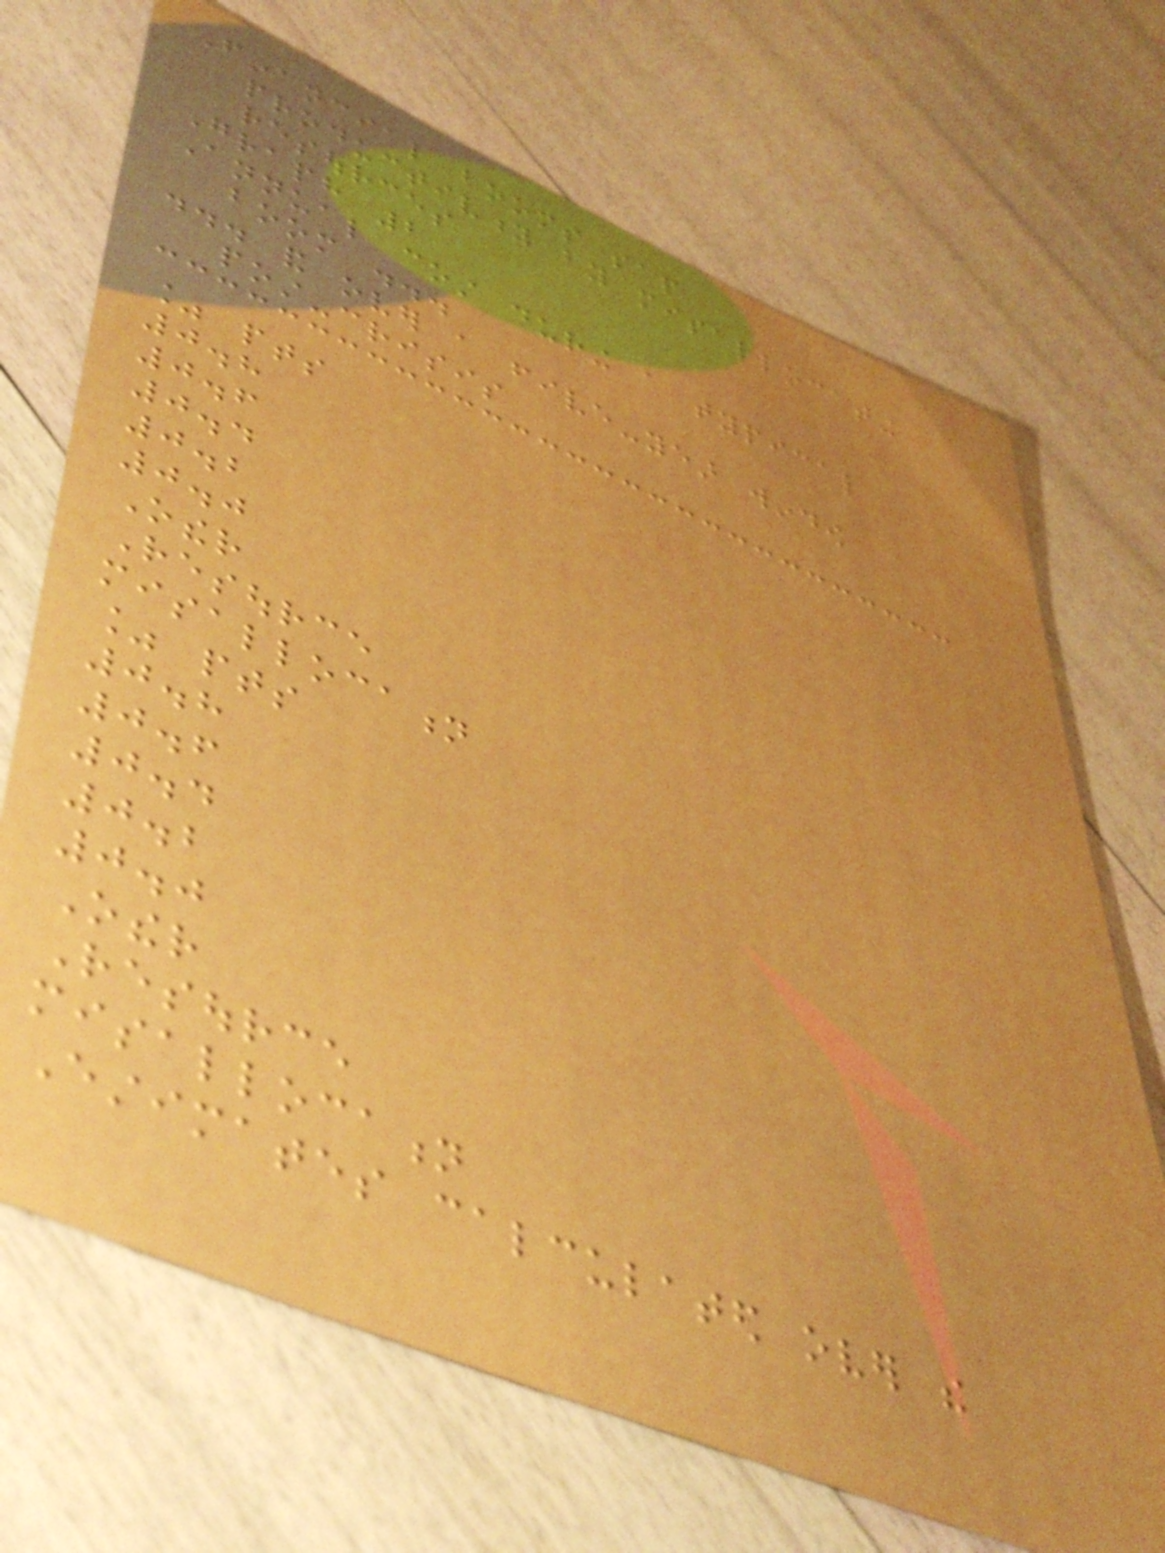Financial booms sap
productivity by misallocating
resources
Graph 2
Annual cost during a typical
boom ...
... and over a five-year window
post-crisis
% pts
0.8
0.6
0.4
0.2
0.0
Other
Resource
misallocation
% pts
0.8
0.6
0.4
0.2
0.0
Other
Resource
misallocation
Estimates calculated over the
